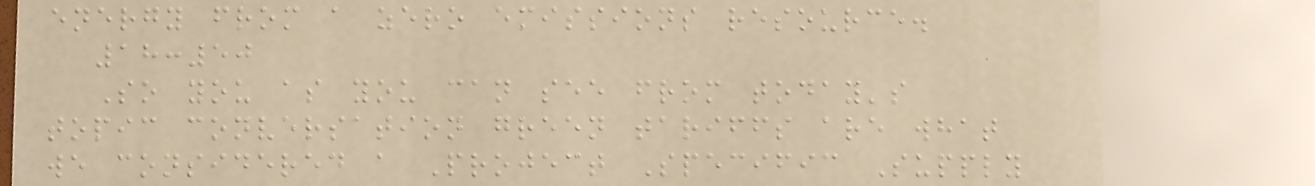energy from a zero emissions resource.
18:50
So you as you can see from today's
topic conversation green tariffs are what
we considered a Project Specific Supply
